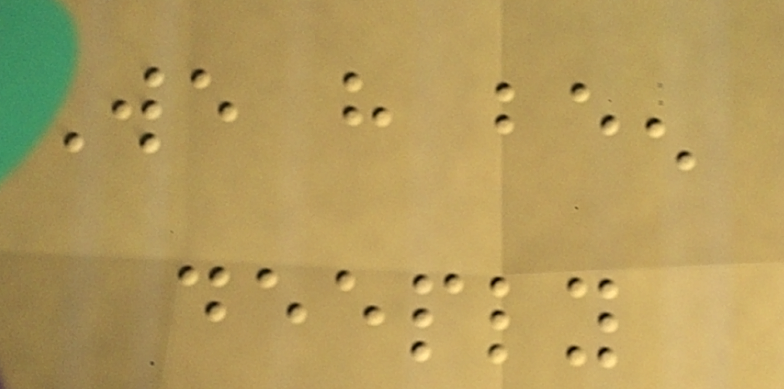We have been
deeply
